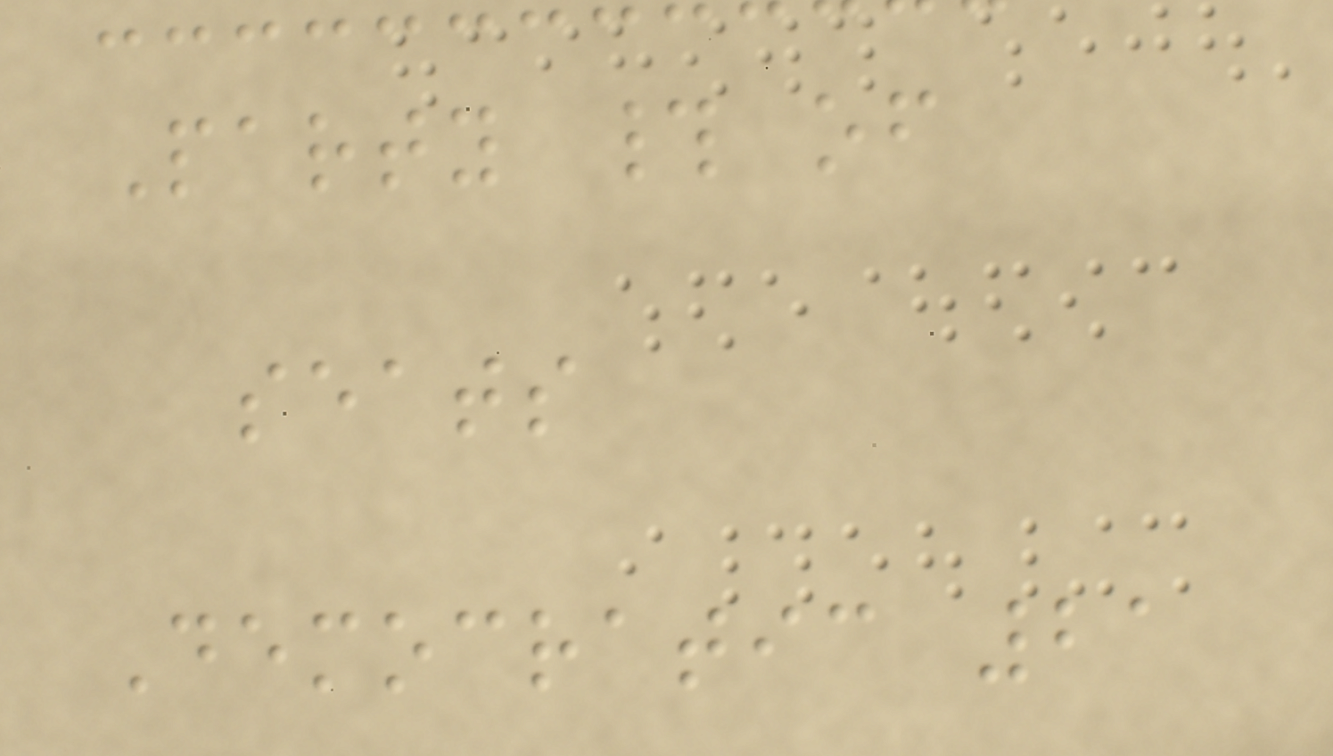Party # of
seats
Democratic 21
